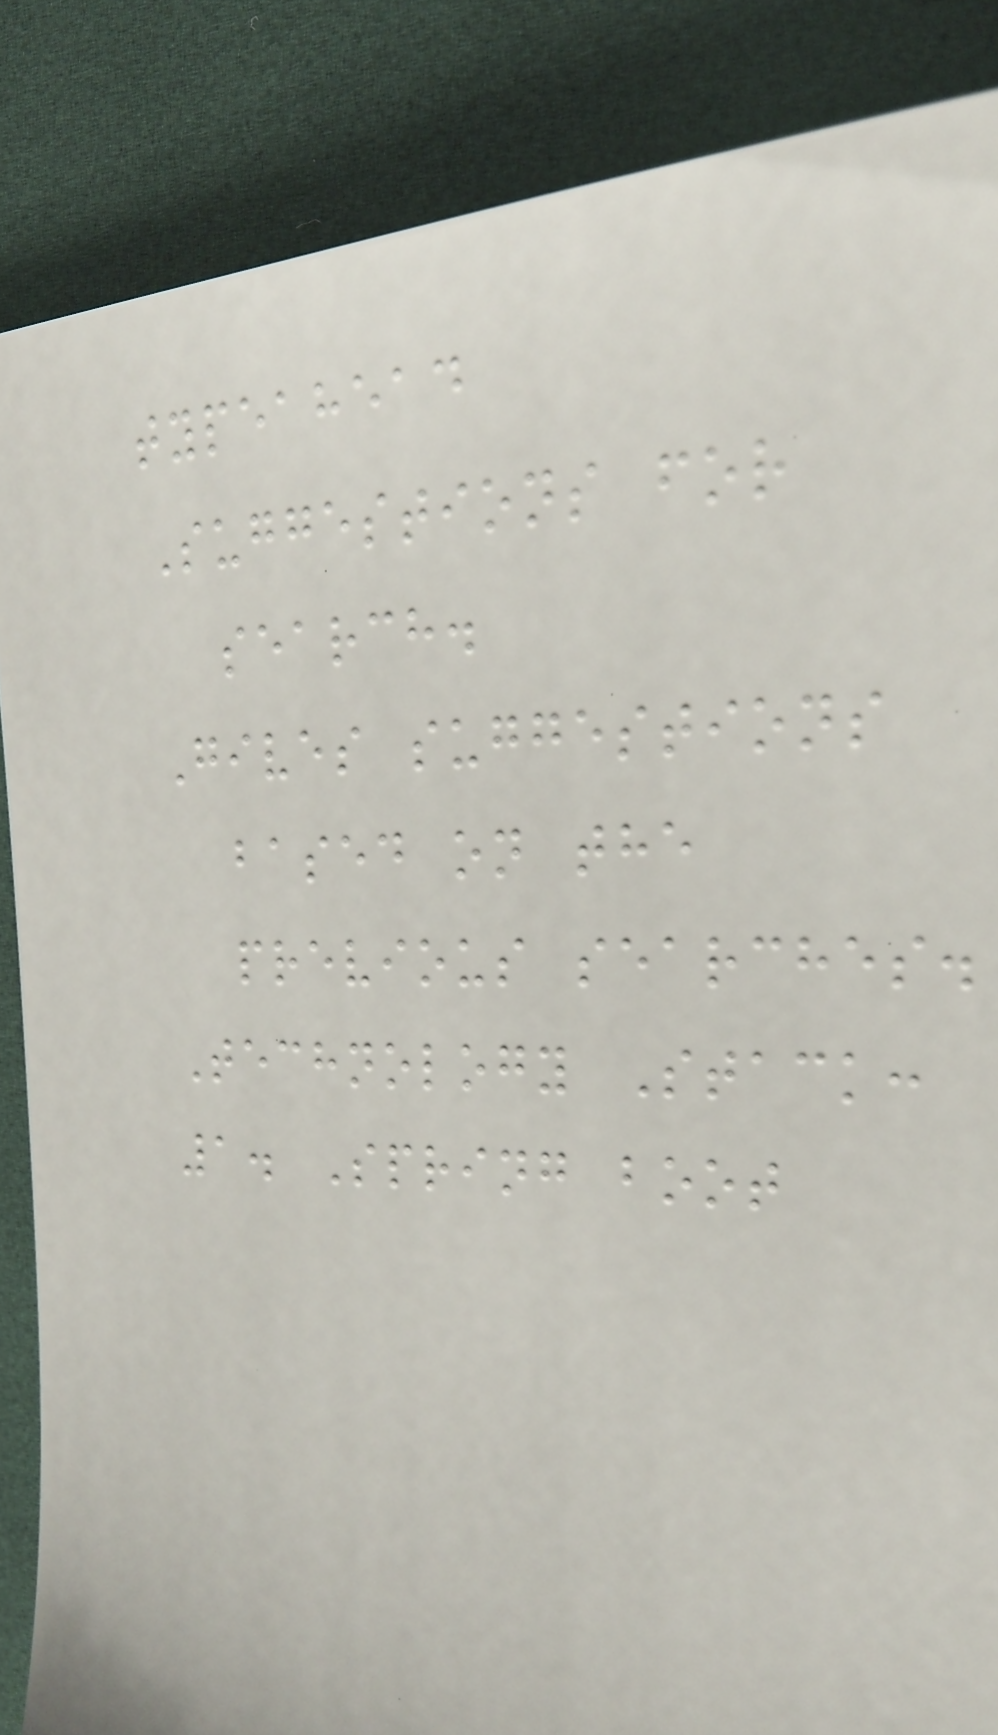typeahead
Suggestions for
search.
Gives suggestions
based on the
previous searches.
Technology Stack:
1. Spring boot
